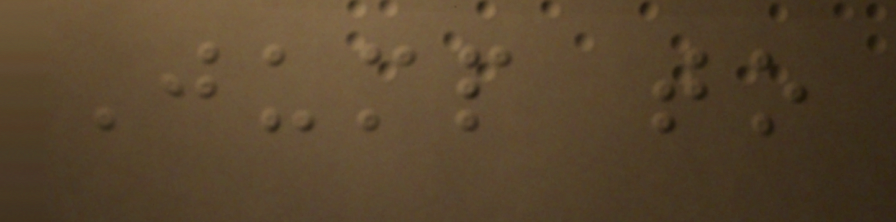Jump to
